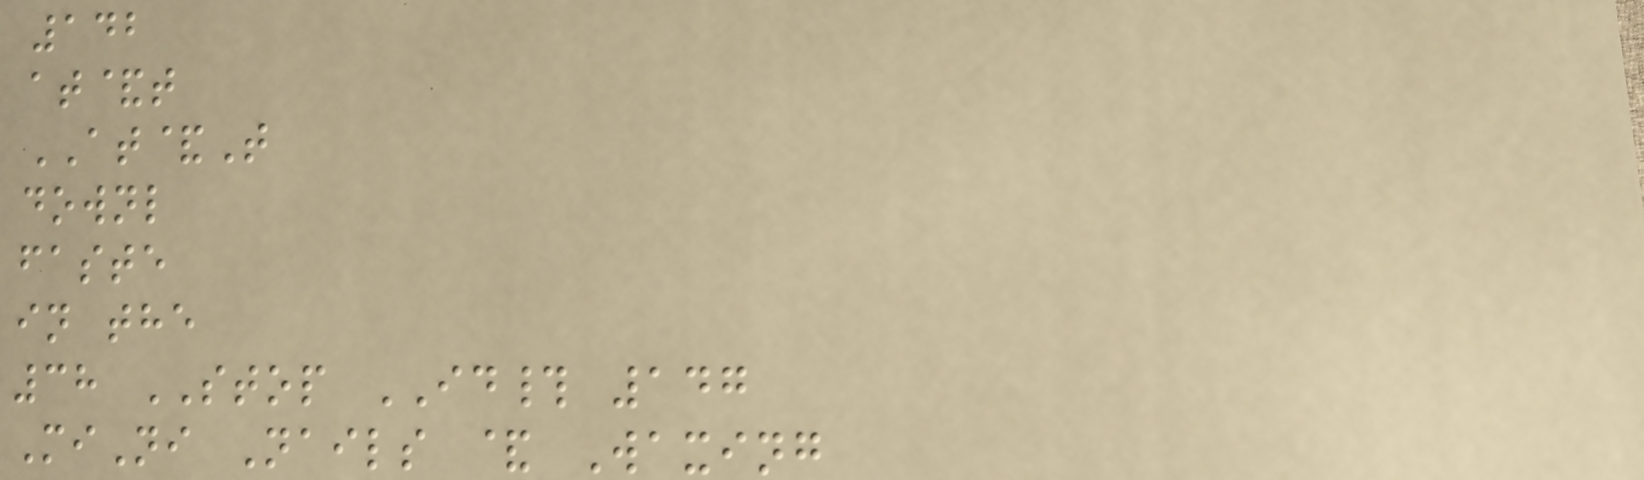142
at&t
AT&T
downl
faste
in the
38 STOP ID# 147
MiNi Nails & Waxing
